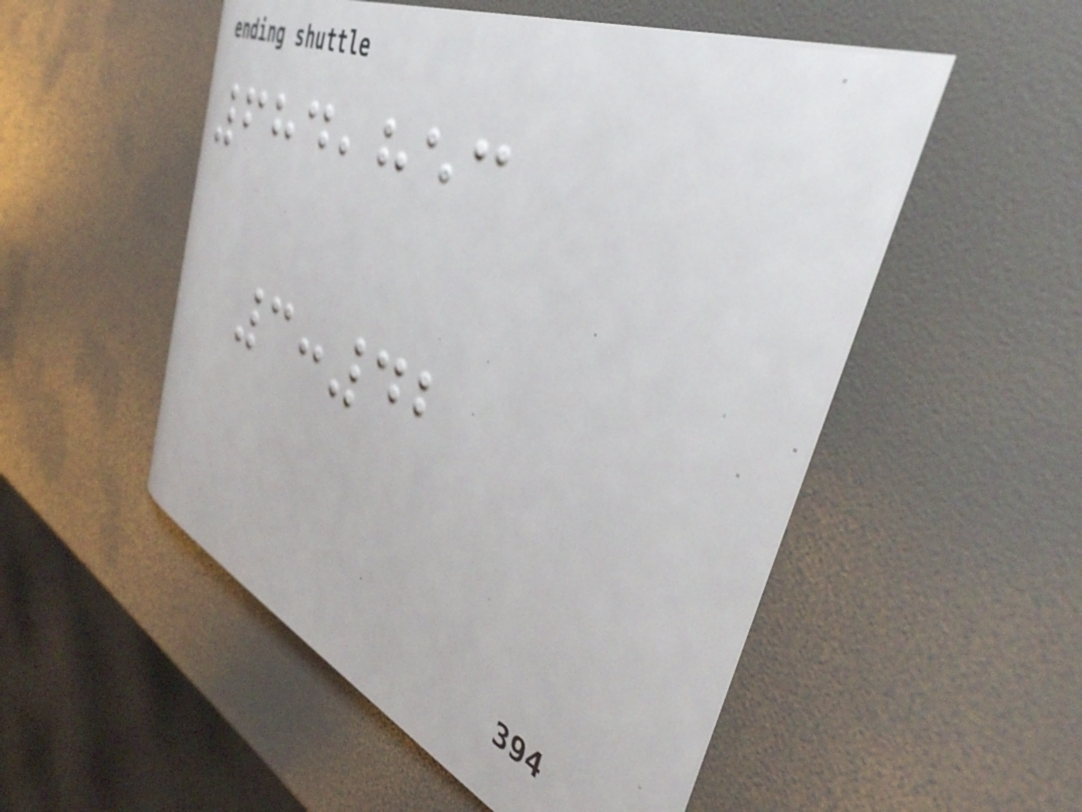684,853
3:42
